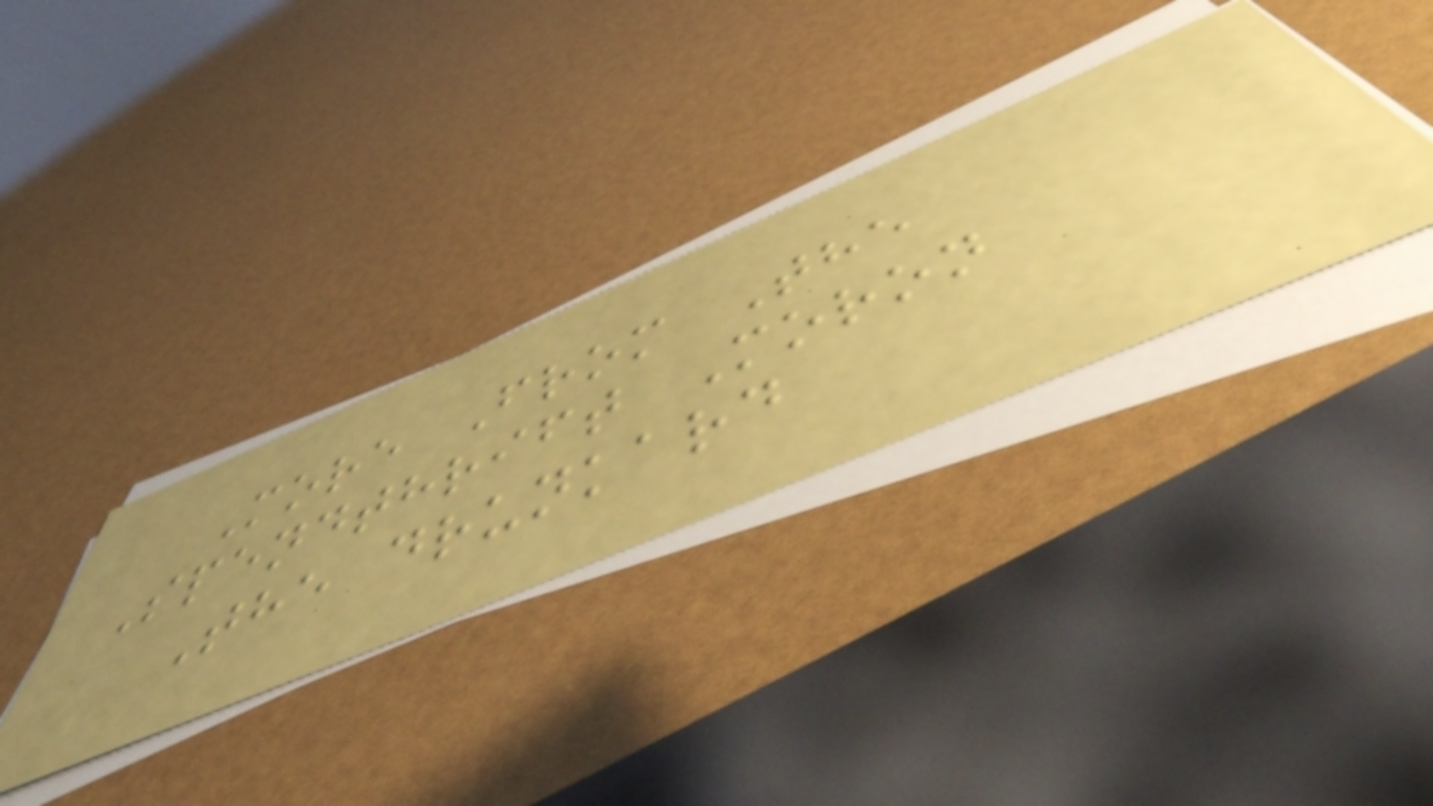More From The
Spendthrift Moron
The drunkard
